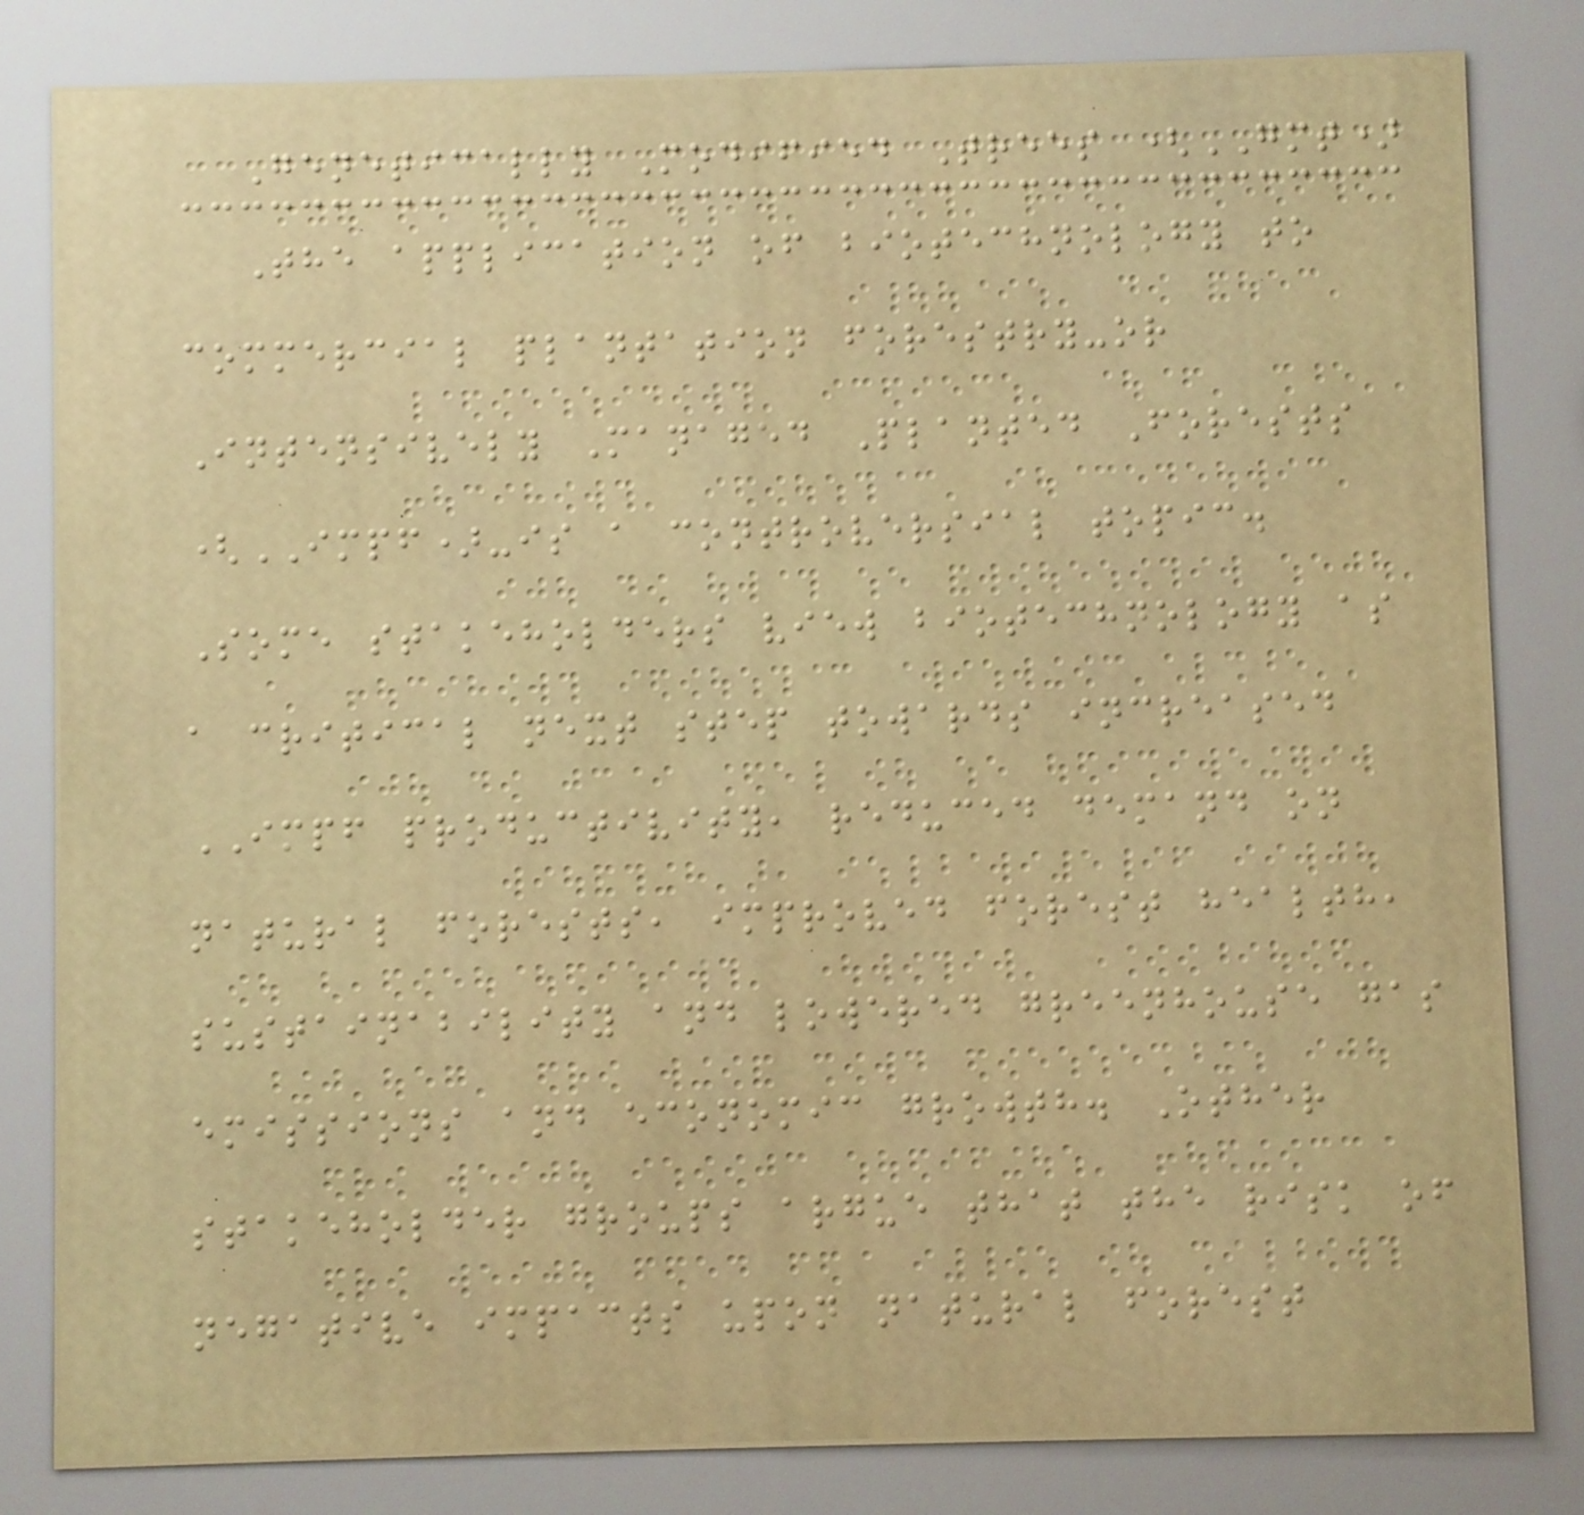Genetically Modified Trees (GMT)
The application of biotechnology to
commercial plantation forestry-or
Intensively Managed Planted Forests
(IMPF)-is a controversial topic.
Some stakeholders view biotechnology as
a critical next step towards increased
IMPF productivity, reduced demand on
natural forests, improved forest health,
sustainability and lowered greenhouse gas
emissions and economic growth. Other
stakeholder groups argue that the risk of
negative impacts upon natural forest
